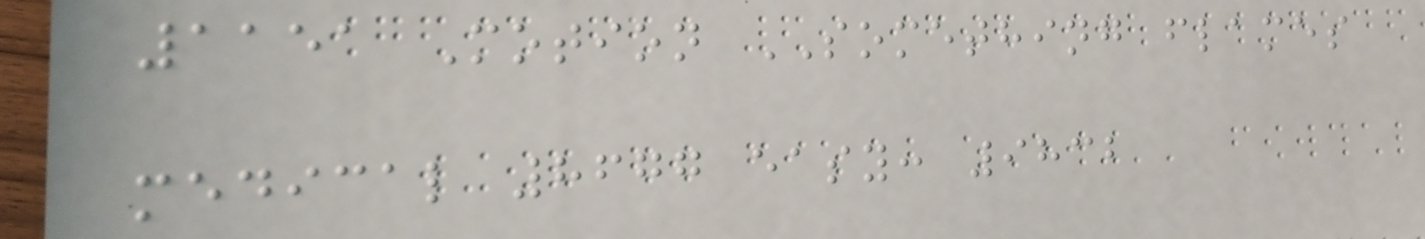1151 Motion SOMETHING flames
medical 8677 easy: 9832
